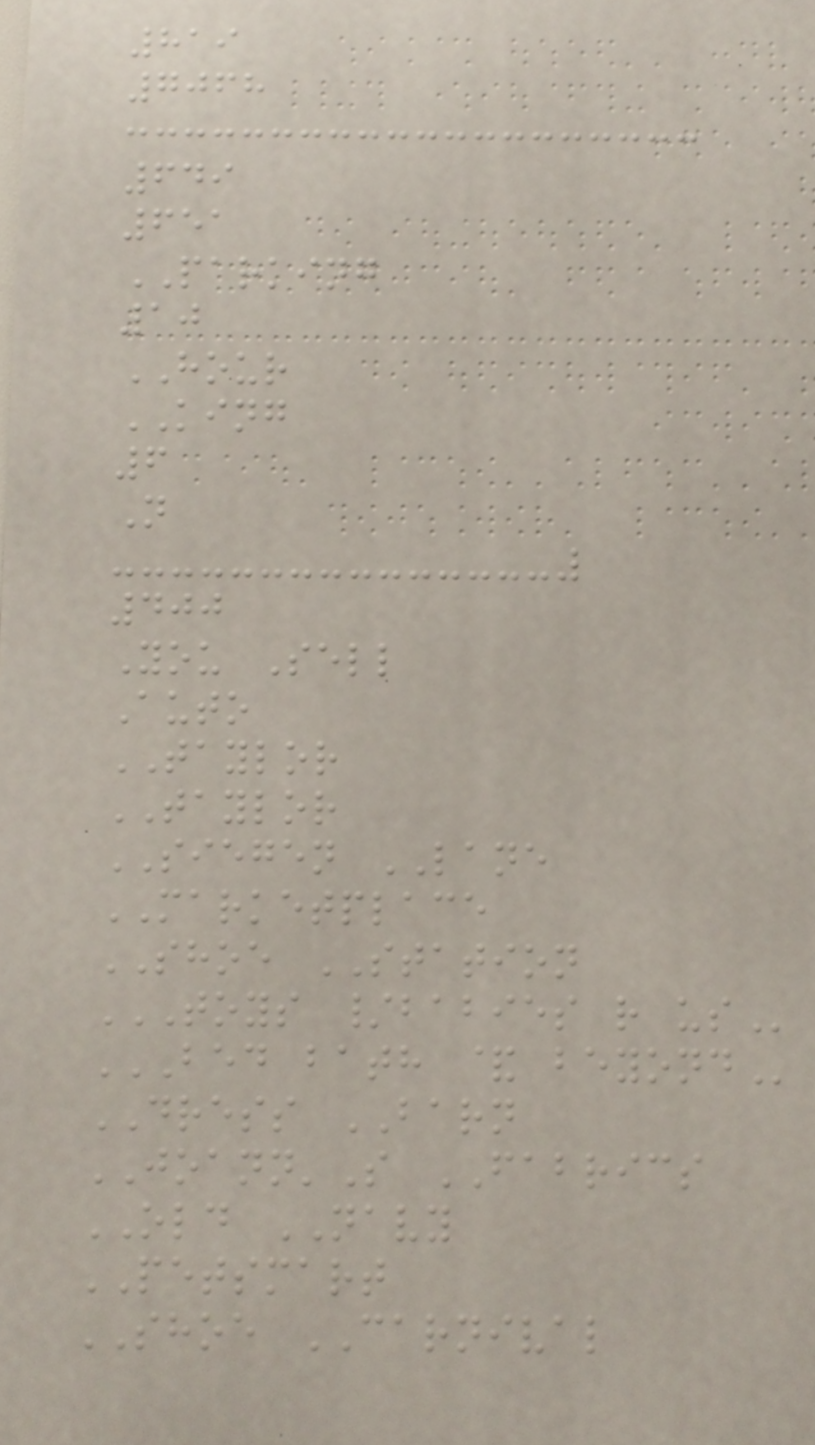819
7068
649
651
PARKING
10
HOUR
KING
6
N
400
You Sell
Auto
TAYLOR
TAYLOR
SIEGEN LANE
MARKETPLACE
SHOE STATION
TOYS /BABIES R US
BED BATH & BEYOND
DRESS BARN
JOANN'S FABRICS
OLD NAVY
PETSMART
SHOE CARNIVAL
